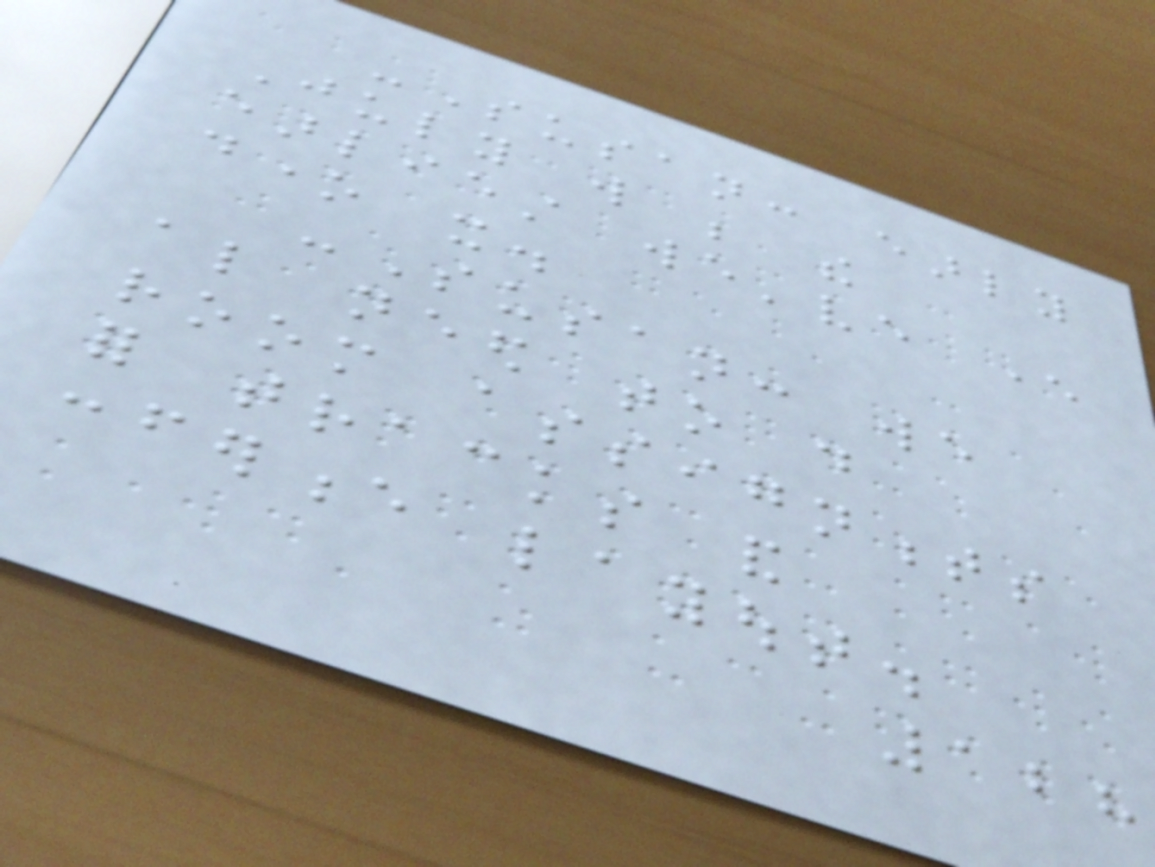-Susan: early
July will be the
earliest we've ever
done it.
-Susan: we
also need to do
room assignments
for tracks and
conference layout.
128
